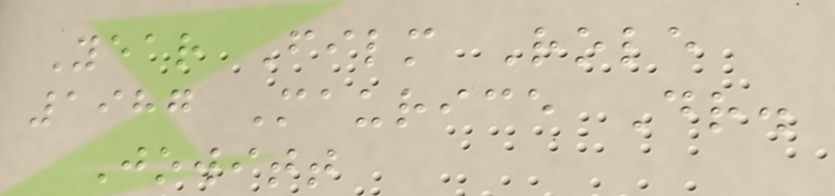Year Film Role
1987 Maurice Dr.
Jowitt
